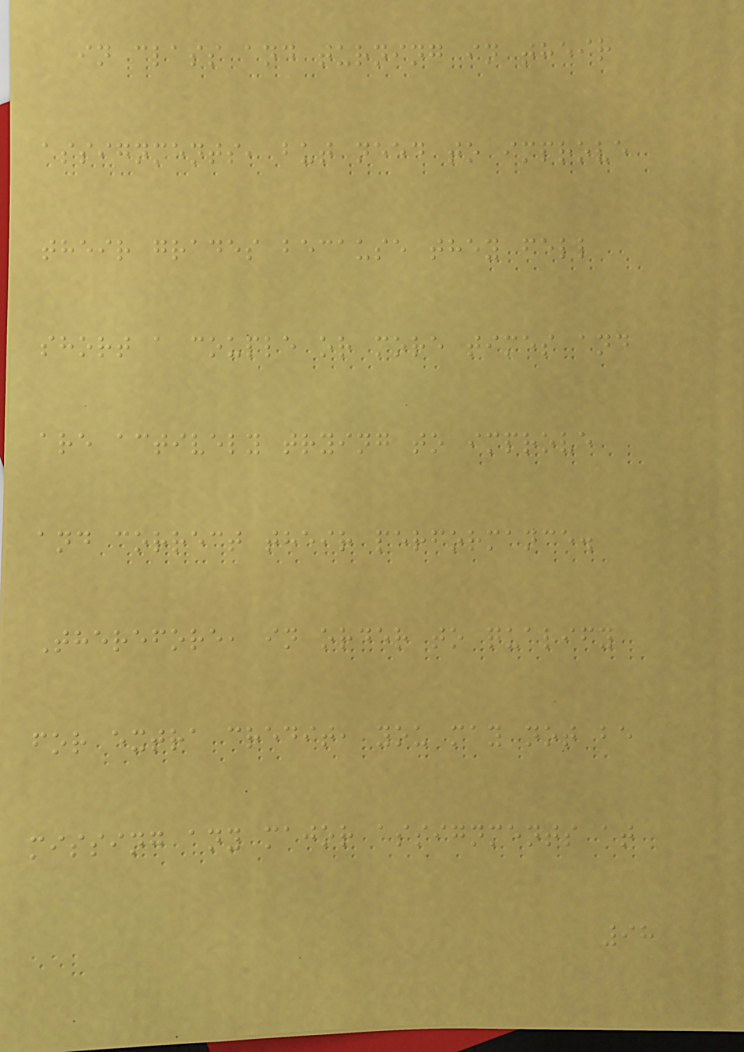in class and turning in their
assignments, but need to improve
their grades because they fell
short a couple or more times and
are actively trying to improve
and correct their performance.
Therefore, in order to qualify
for extra credit, you may not be
missing any major assignments at
98
